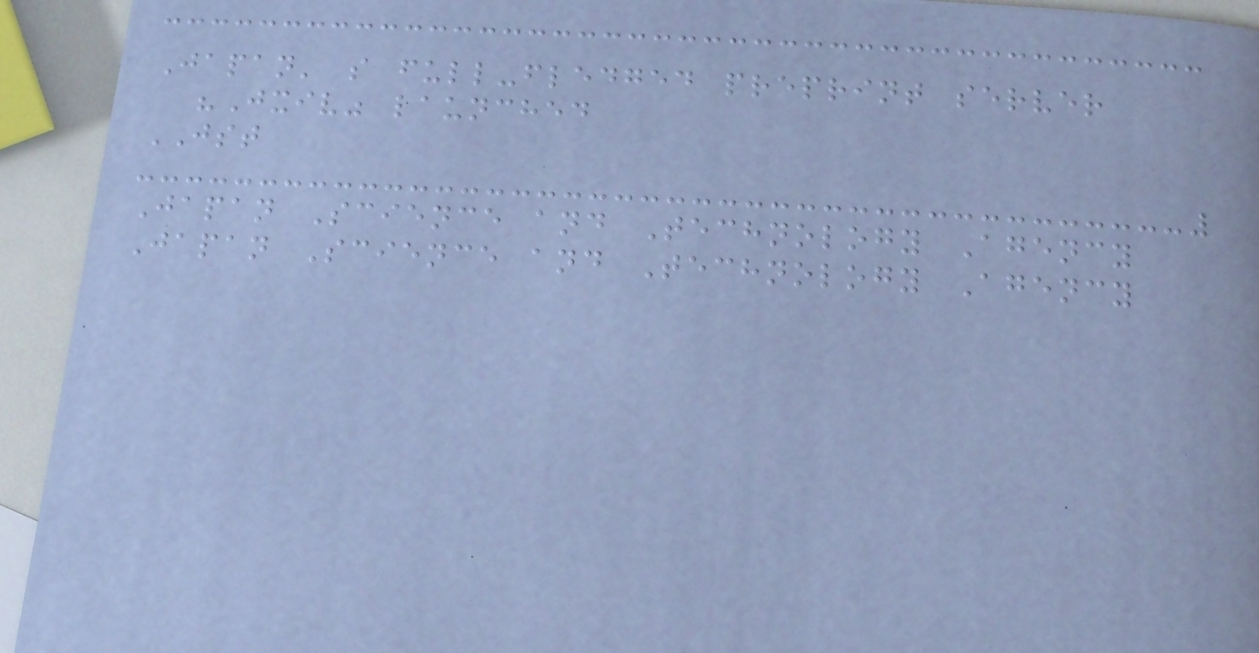Japan' s full-fledged preprint server
"Jxiv" launched
JST
Japan Science and Technology Agency
Japan Science and Technology Agency
